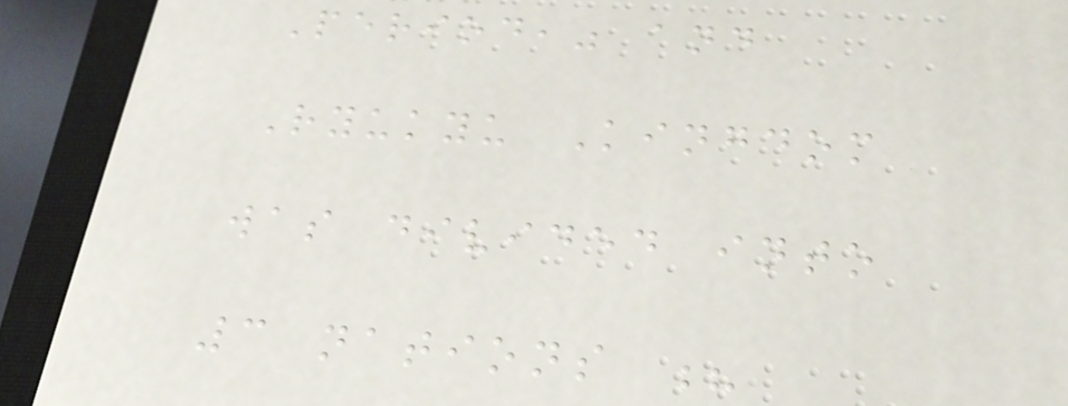Period," and
Ryukyu Kingdom
was divided into
3 nations ?
